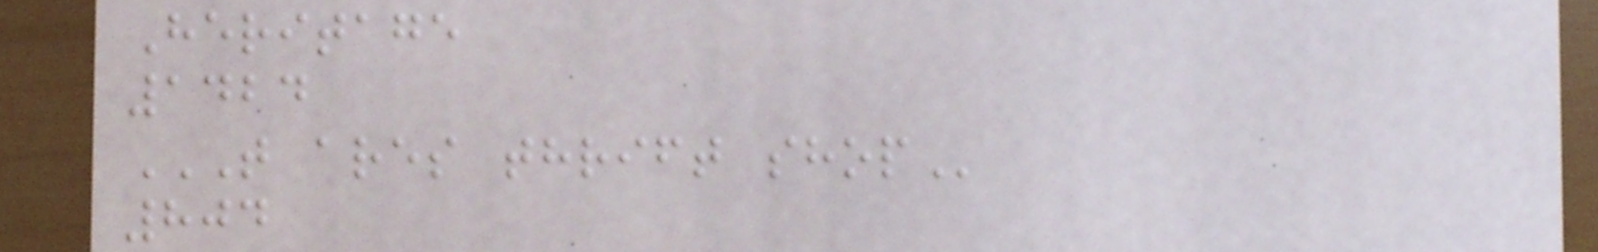Heritage
1424
T ARES THRIFT SHOP
804
